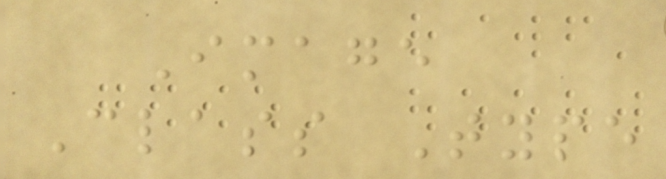Image
Class Type
